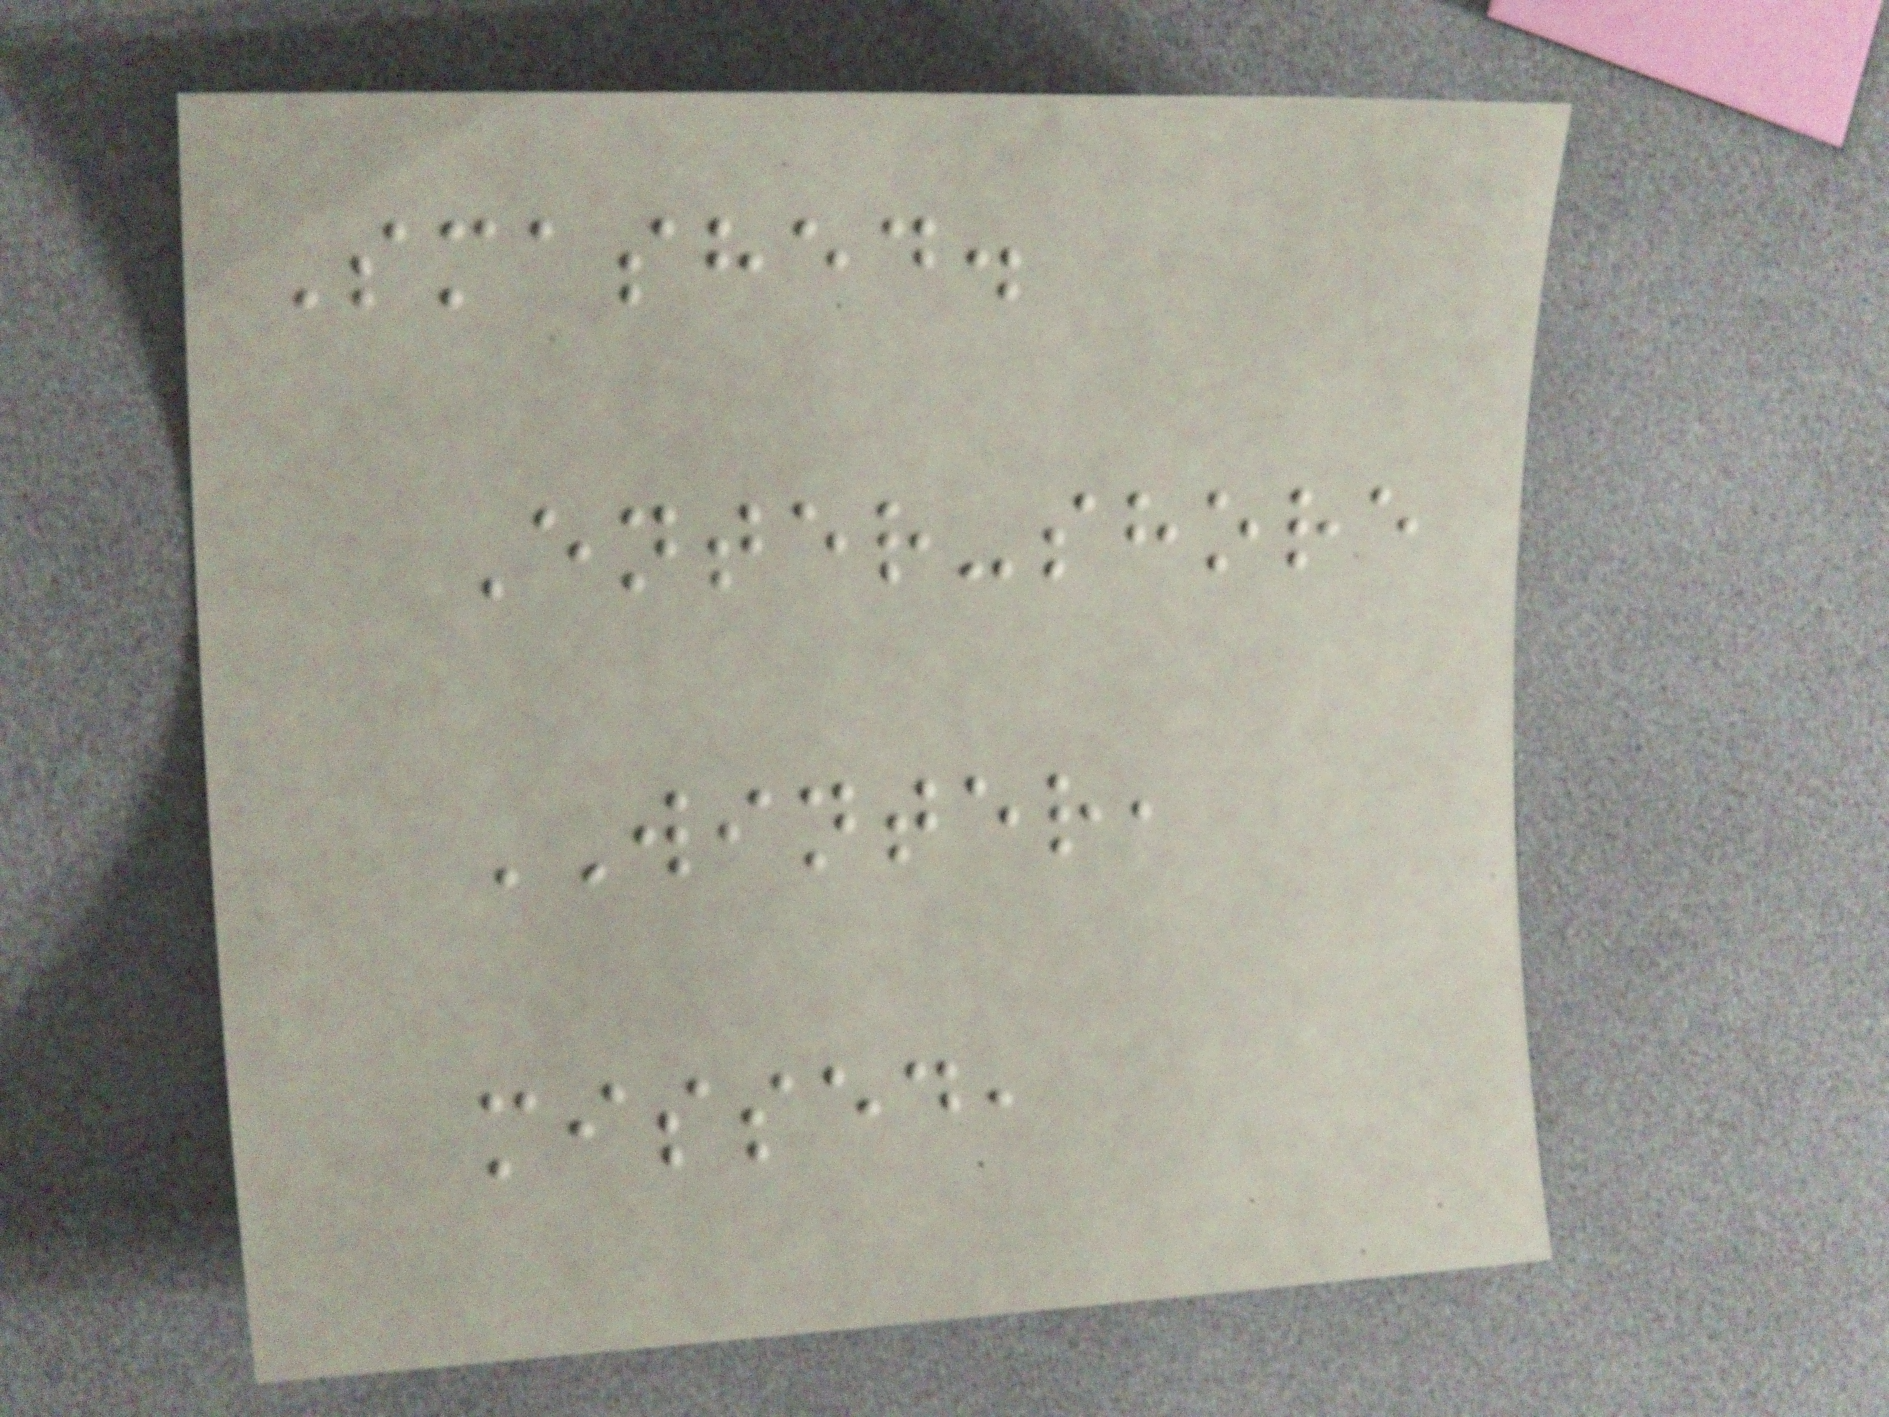Smashed.
Enter-shore
WINTER,
missed,
